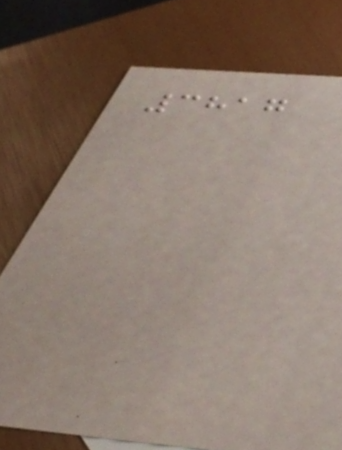3817
